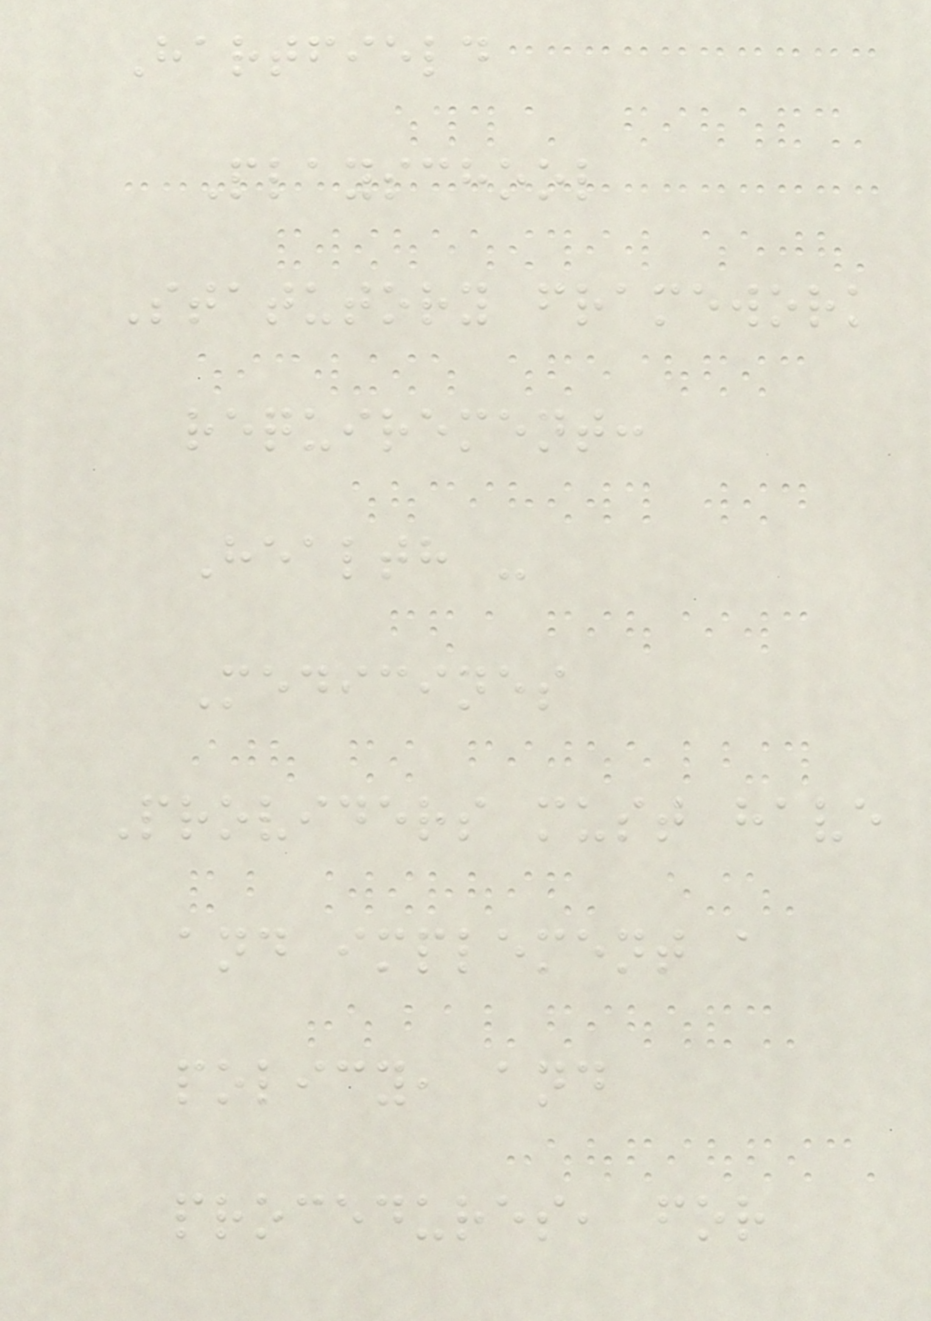Hartfield
Playschool
Statutory framework
requirement:
Health -
Medicines
Providers must have
and implement a
policy, and
procedures, for
